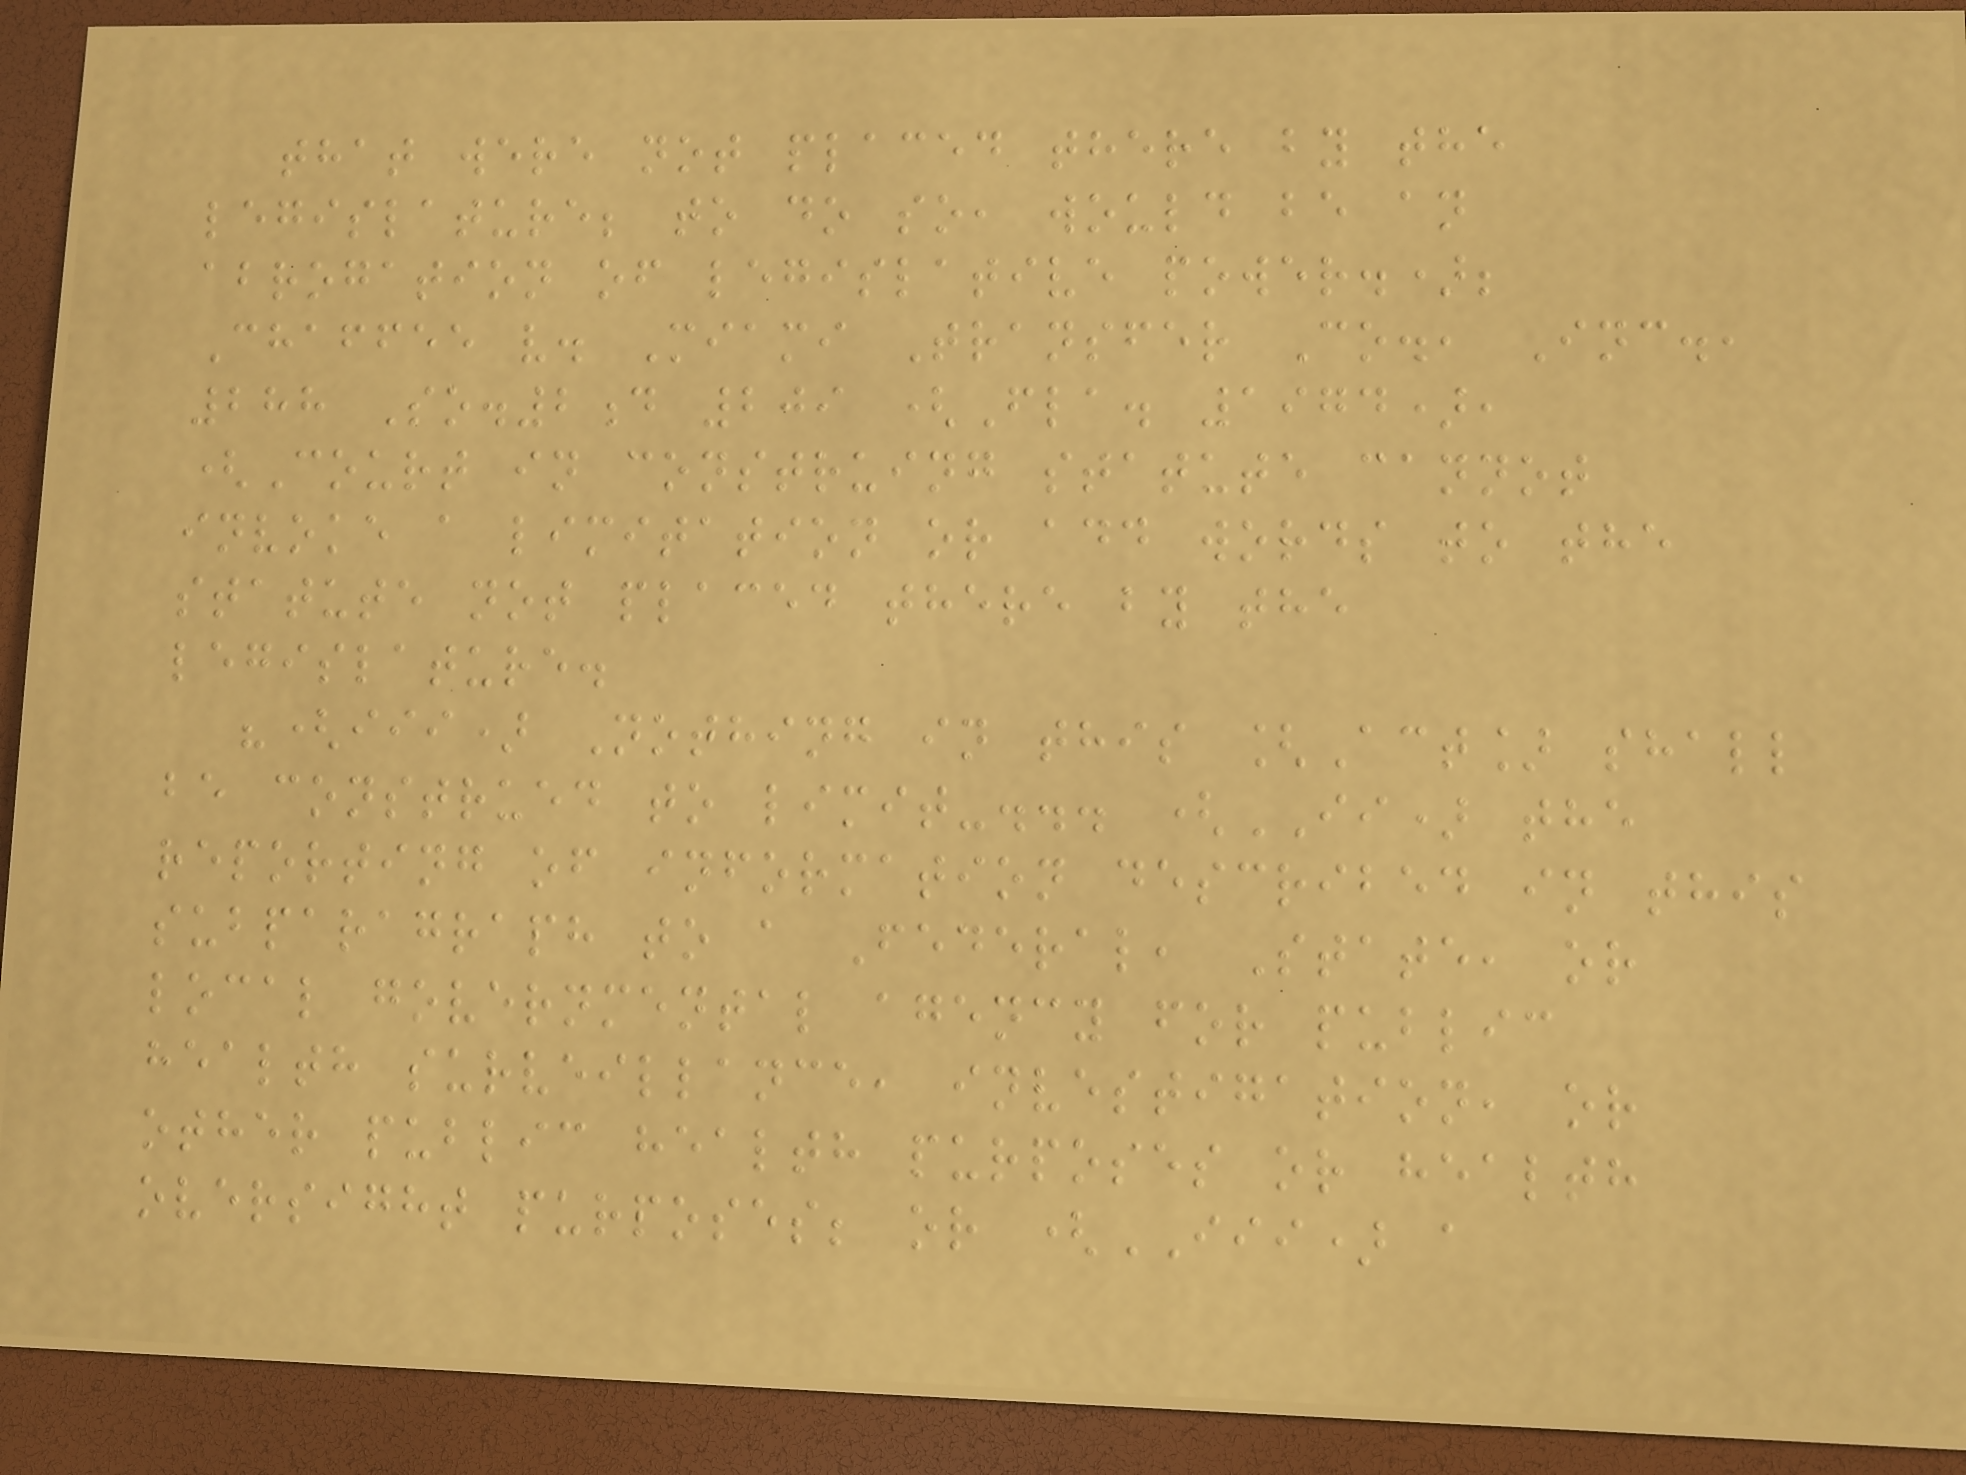that were not placed there by the
legislature; to do so, would be an
abrogation of legislative power.);
Chaffee v. Miami Transfer Co., Inc.,
288 So.2d 209 (Fla. 1974),
(Court in construing statute cannot
invoke a limitation or add words to the
statute not placed there by the
legislature.
"(iii) Nothing in this [Act] shall
be construed to limit-... (II) the
reporting of information described in this
subparagraph to a Federal, State, or
local governmental agency for public
health surveillance, investigation, or
other public health purposes or health
oversight purposes; or (III) a
